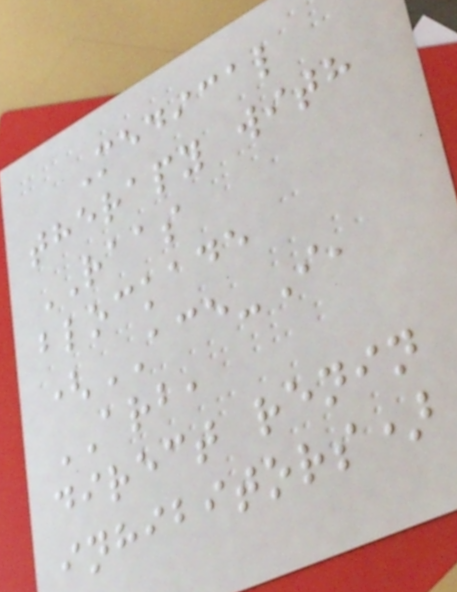Medical
therapy with
RAAS
blockade
(ACE-I,
ARB,
direct renin
inhibitors)
